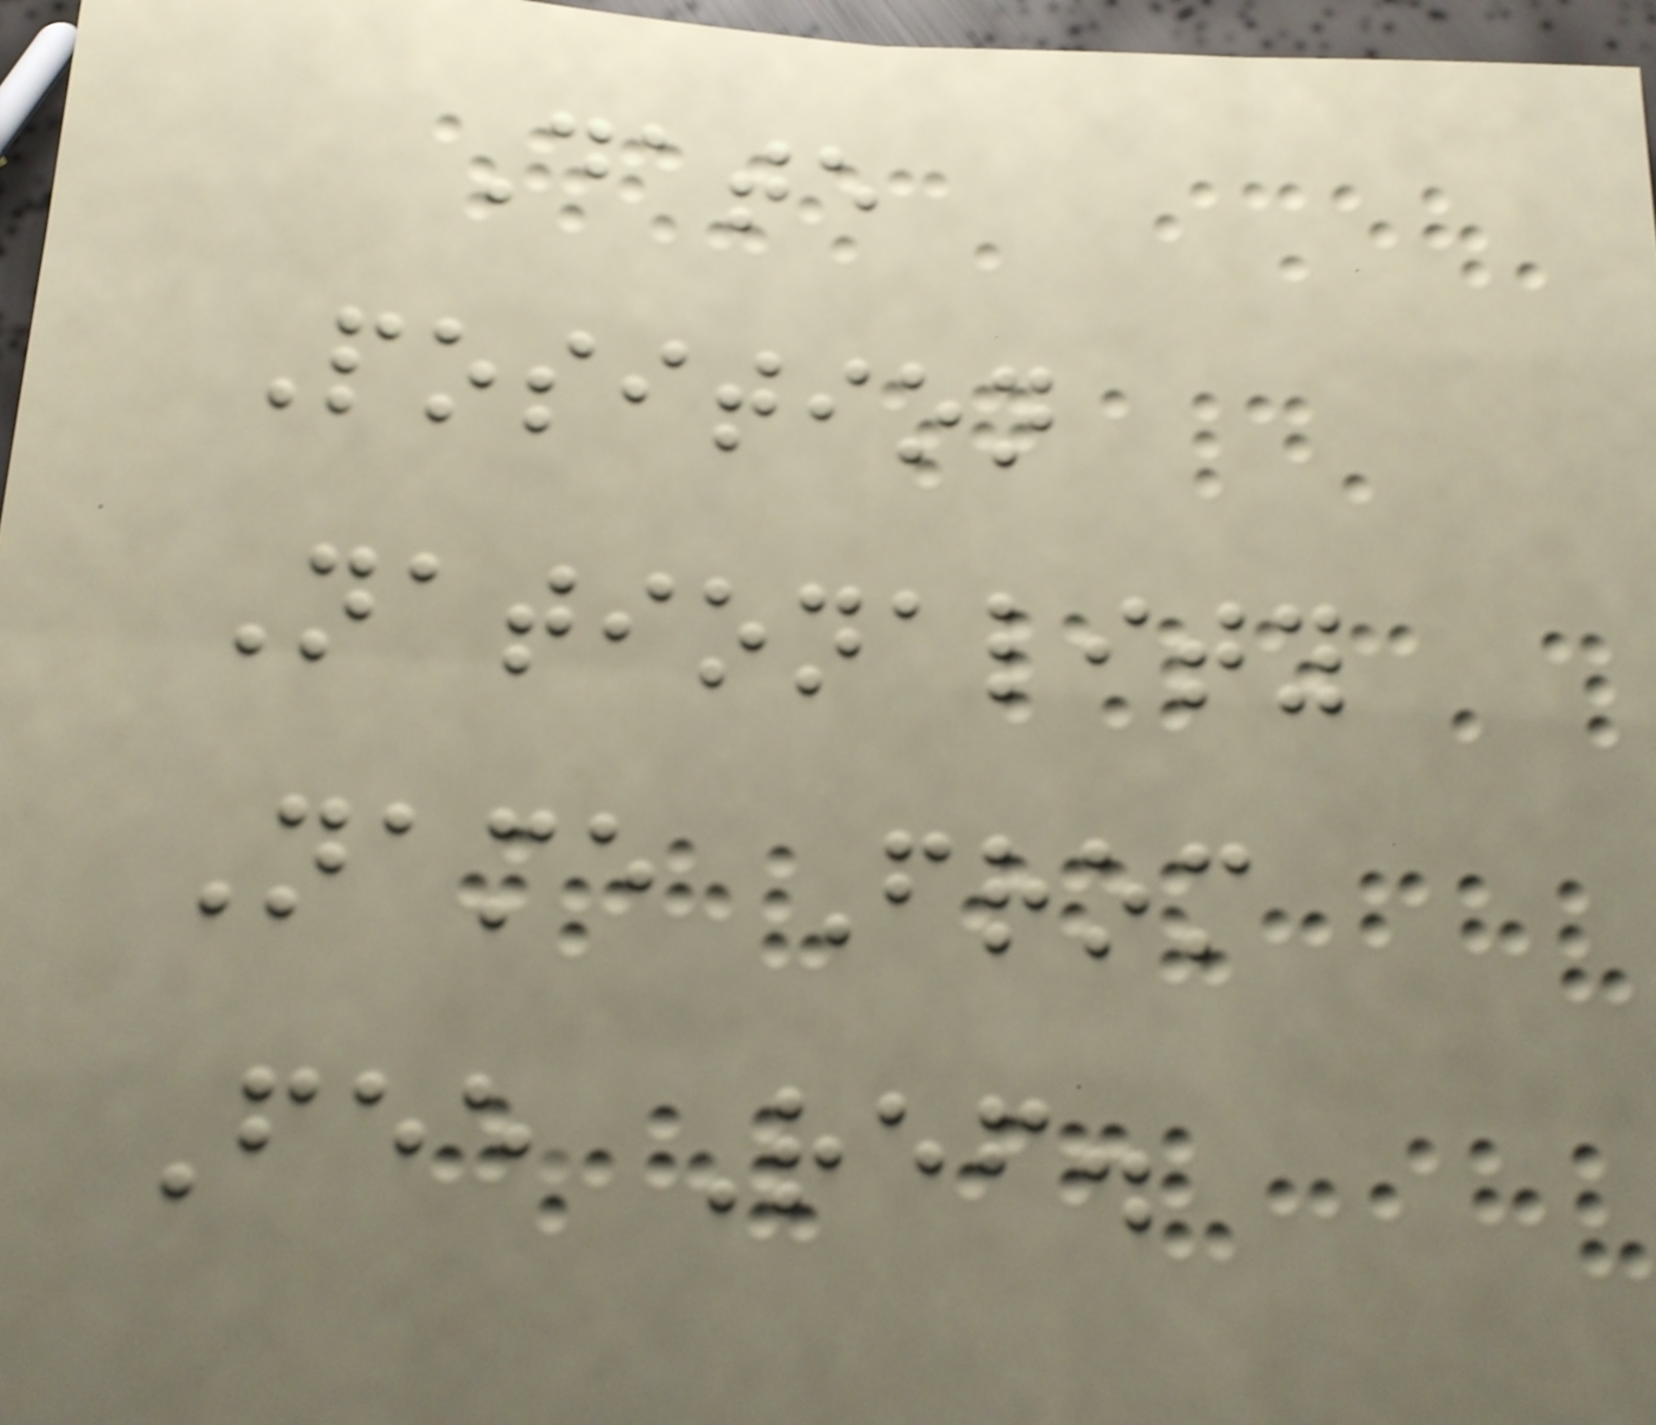Date
Position
Nationality
Name From
Fee Ref.
